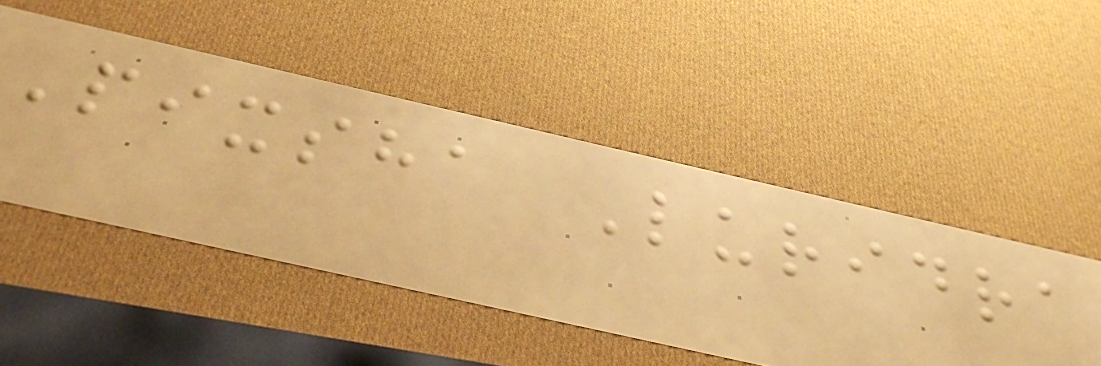Pixsha Luridra
